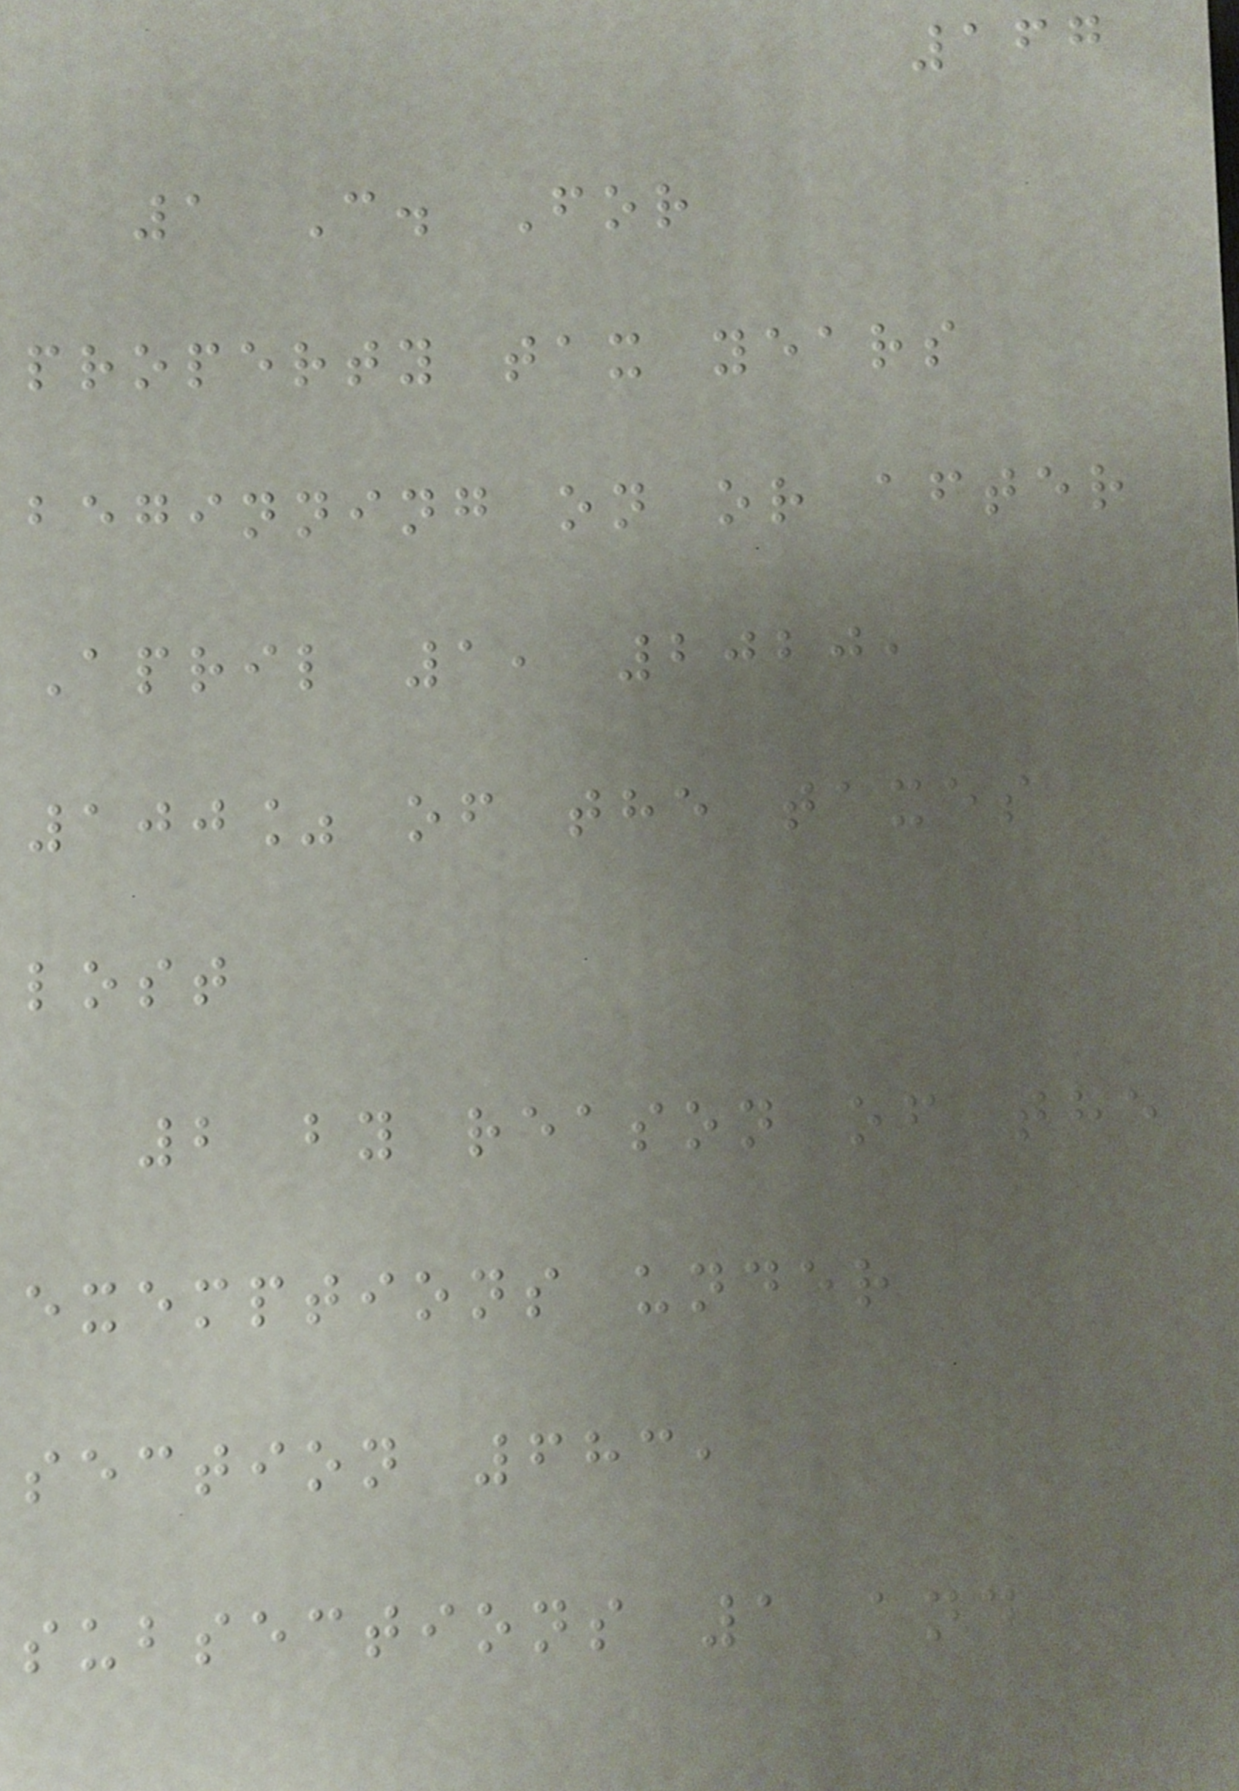167
1 C. For
property tax years
beginning on or after
April 1, 2020,
100% of the taxes
lost
2 by reason of the
exemptions under
section 683,
subsections 1 and
